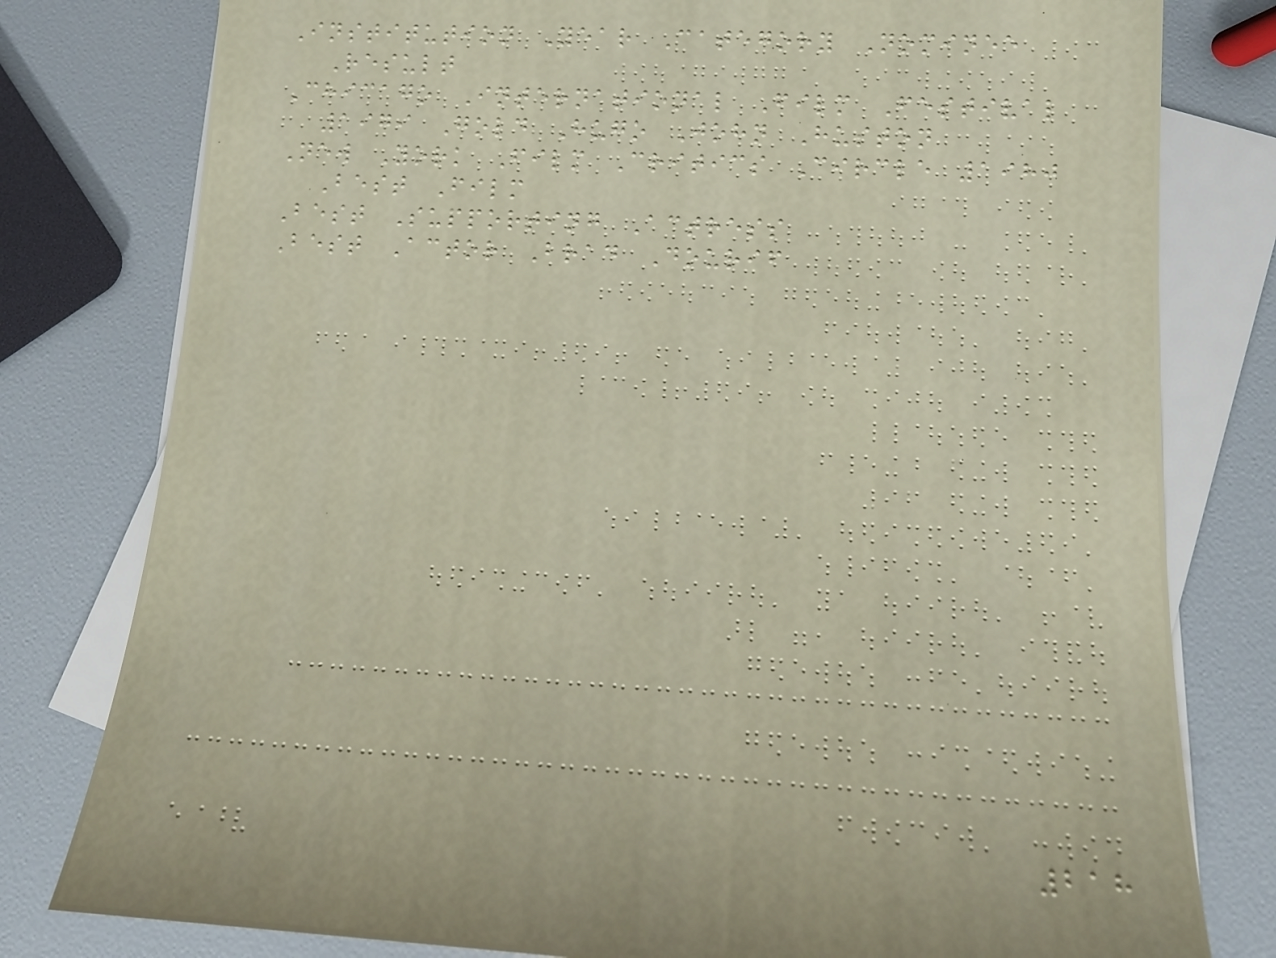Institution Year Category Nominee
Result
Chicago International Film Festival
1979 Gold Hugo John Huston
New York Film Critics Circle 1980
Best Film
Best Supporting Actress
Best Actor Brad Dourif
218
